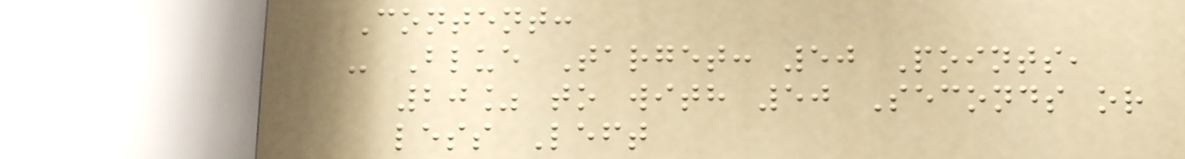Content:
- Blue Target: 50 Points,
20% to with 50 Seconds or
less Left
